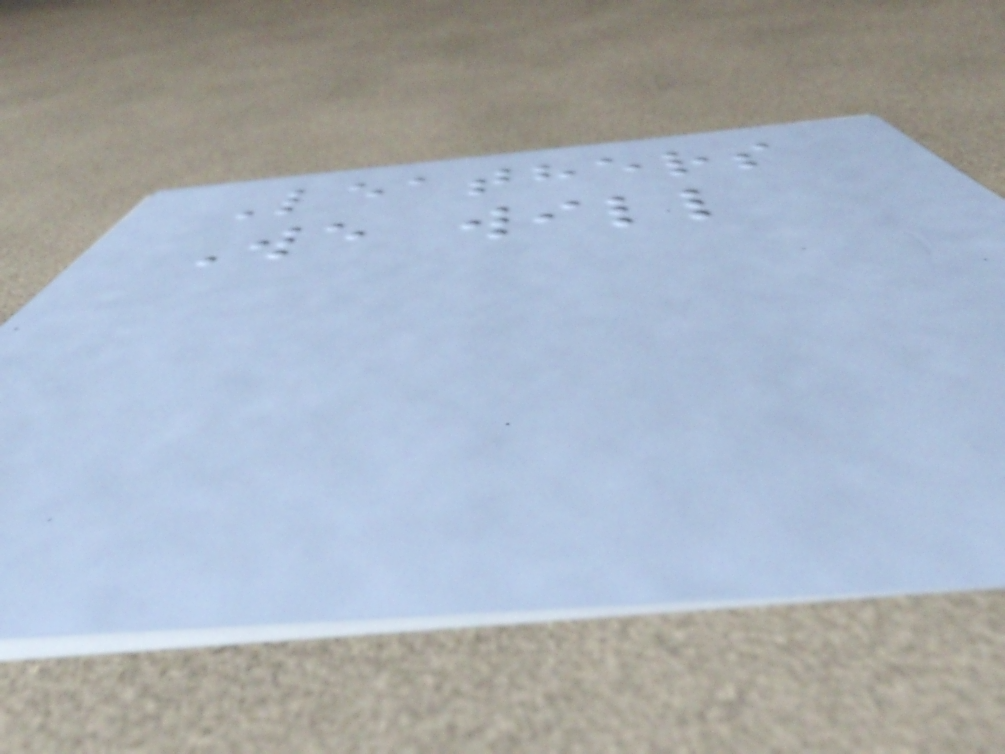Leathers
We will
